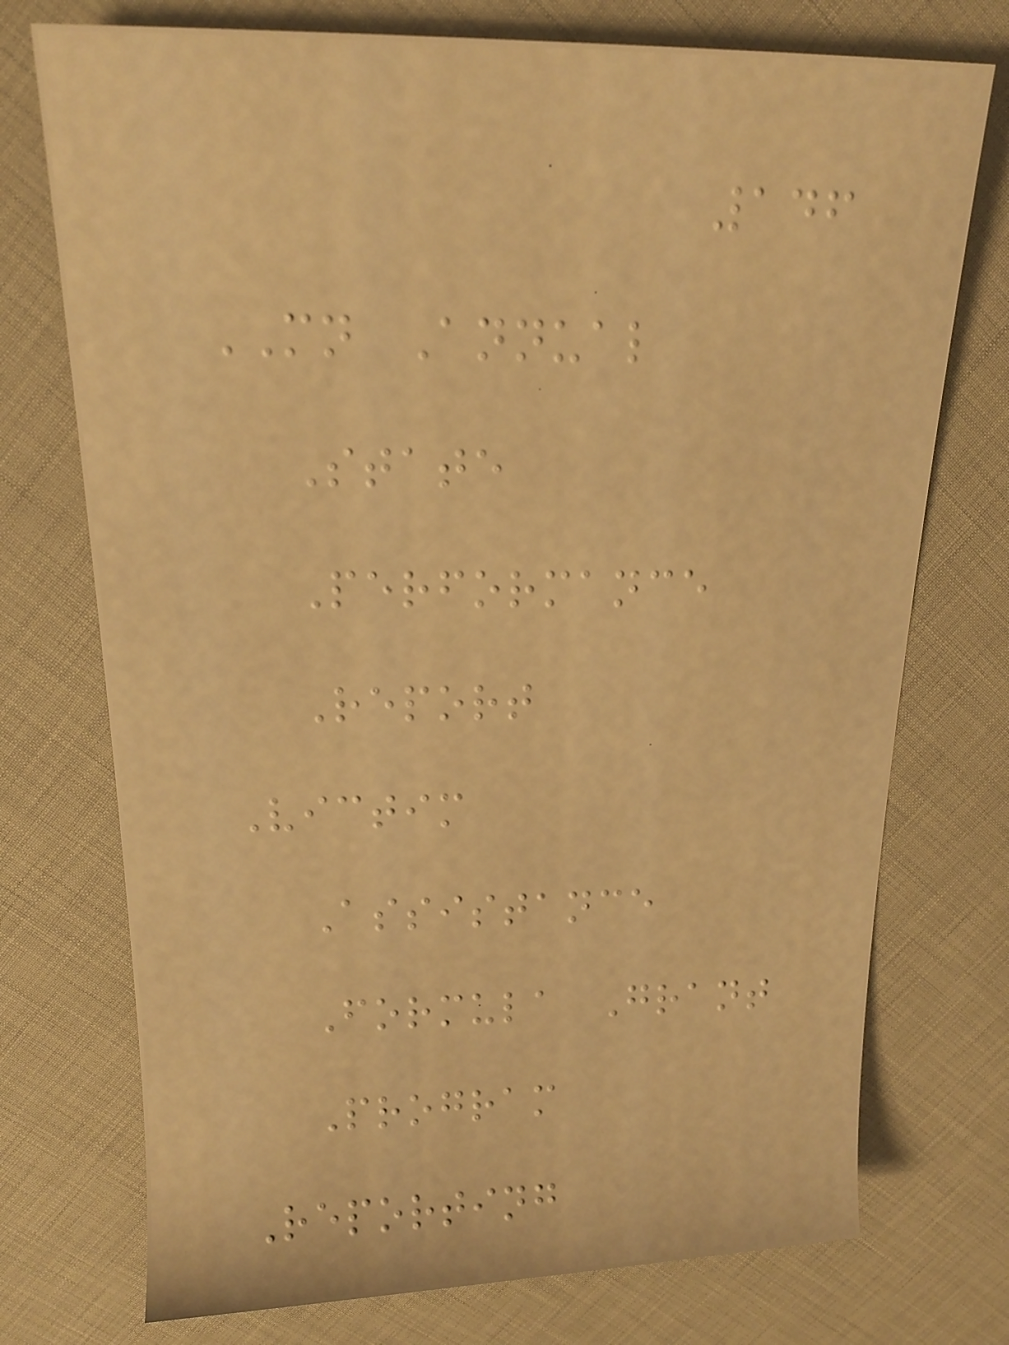146
MN Annual
State
Performance
Report
Victim
Assistance
Formula Grant
Program
Reporting
